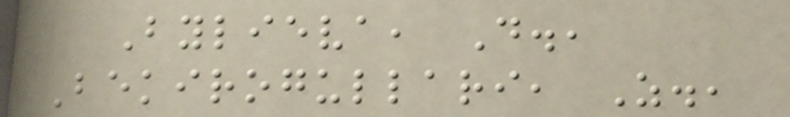Bylieva, D.,
Bekirogullari, Z.,
